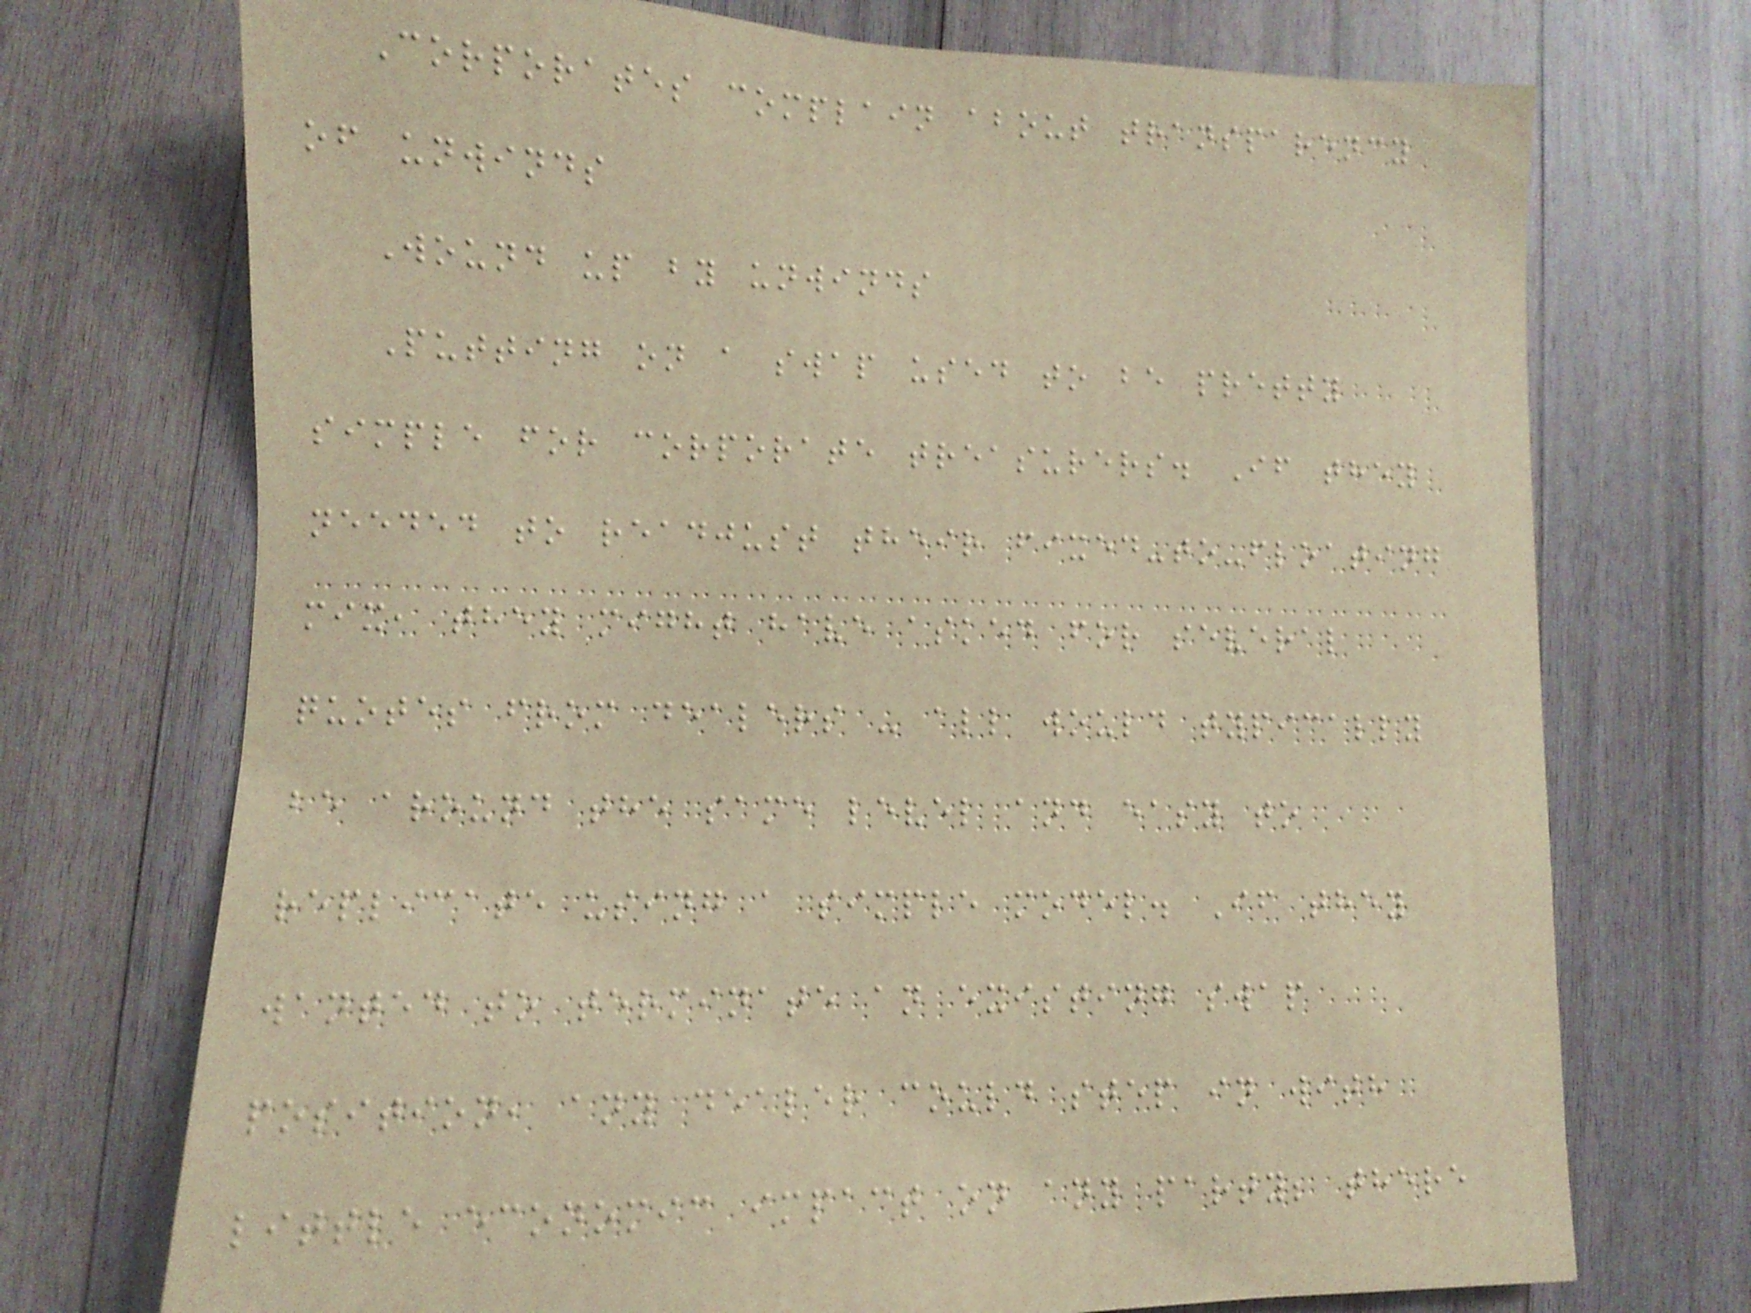Corporates complain about transparency
of unwinds
Wound up by unwinds
Putting on a swap used to be pretty
simple for corporate treasurers. If they
needed to readjust their fixed-to-floating
mix, they might have asked for several
quotes from dealers - all would typically
be around the same level and easy to
replicate using a simple model. If they
wanted to terminate an existing swap
position, any dealer could step in with
little economic impact on any party; there
